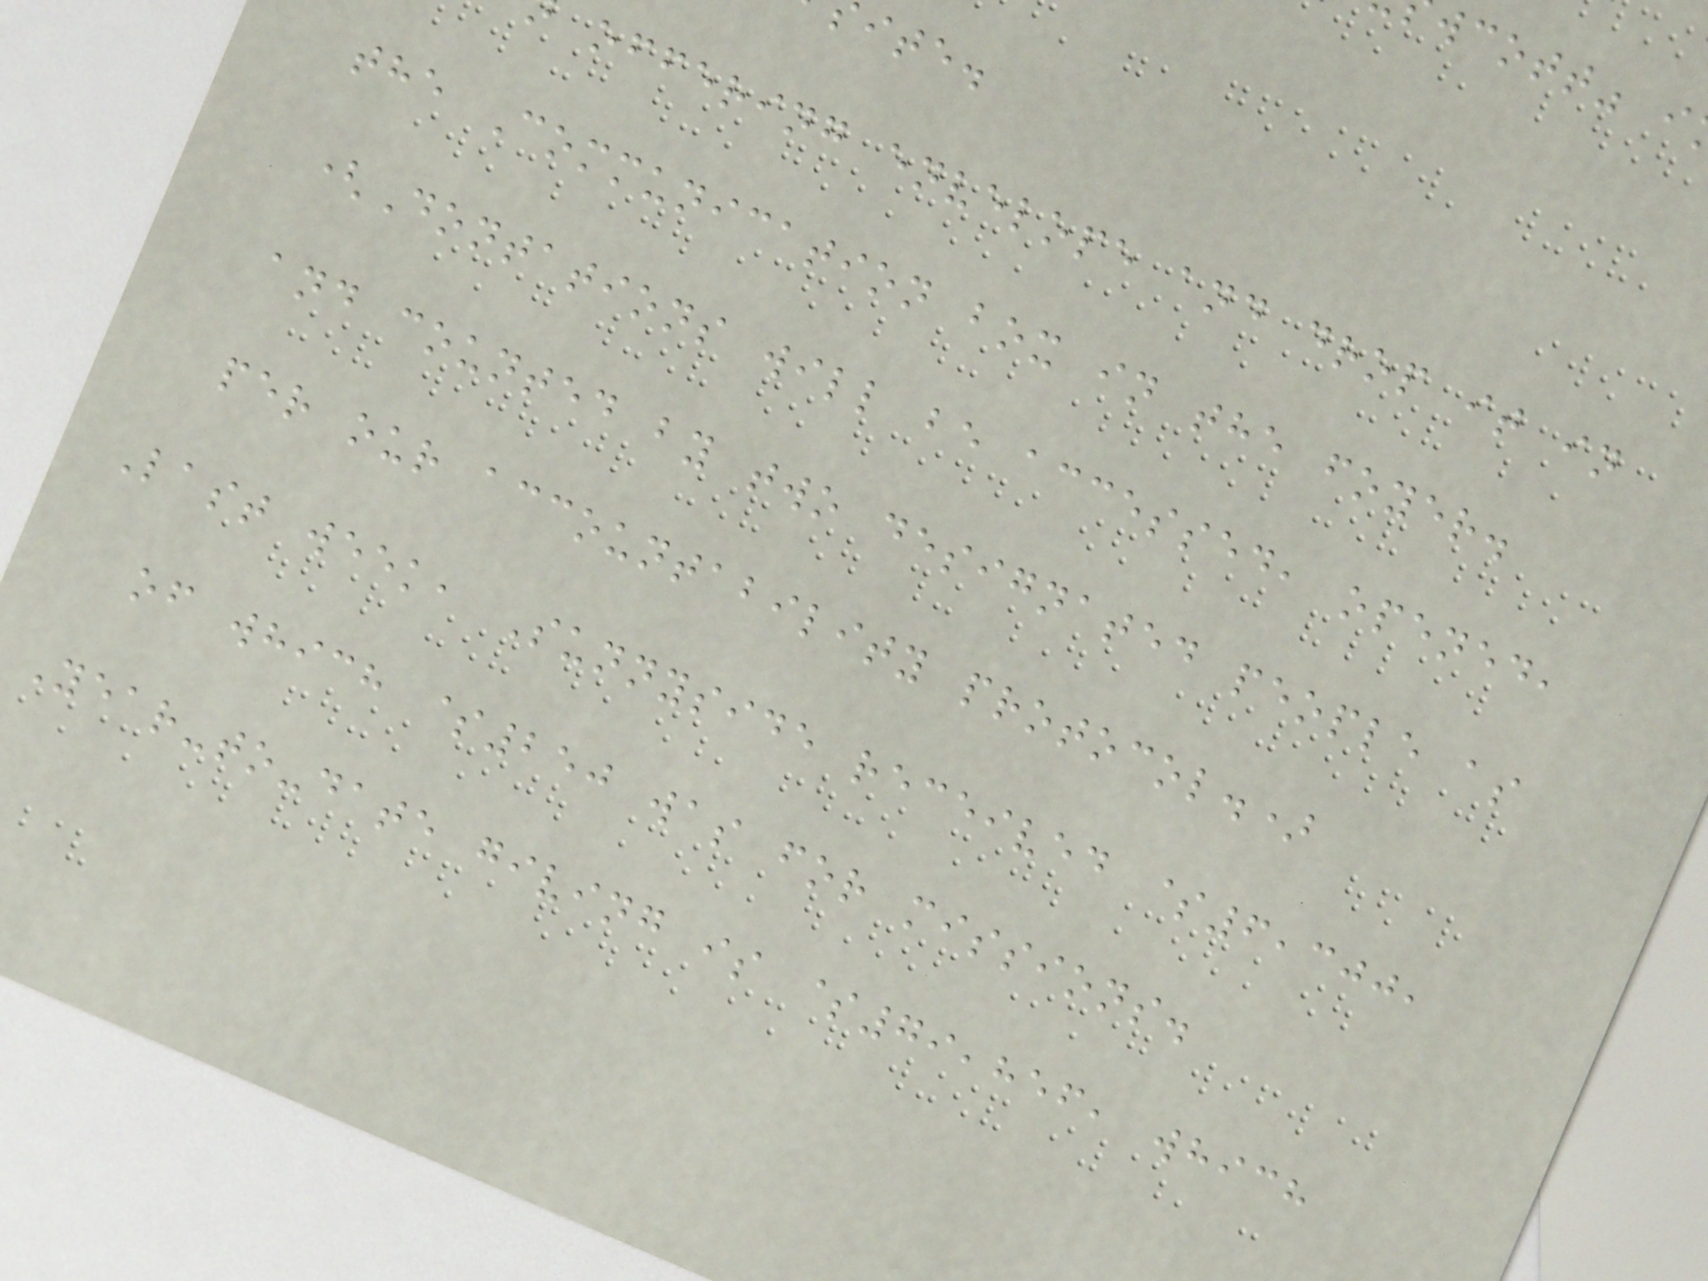offering envelope and drop it in
the Communication box in the foyer.
(Dontations will be accessed, opened,
and counted by two designated people as
per our accountability protocol.)
Last week, Sunnyside received $6,300,
of which $250 was for missions.
Year-to-date giving is $79,856, which
